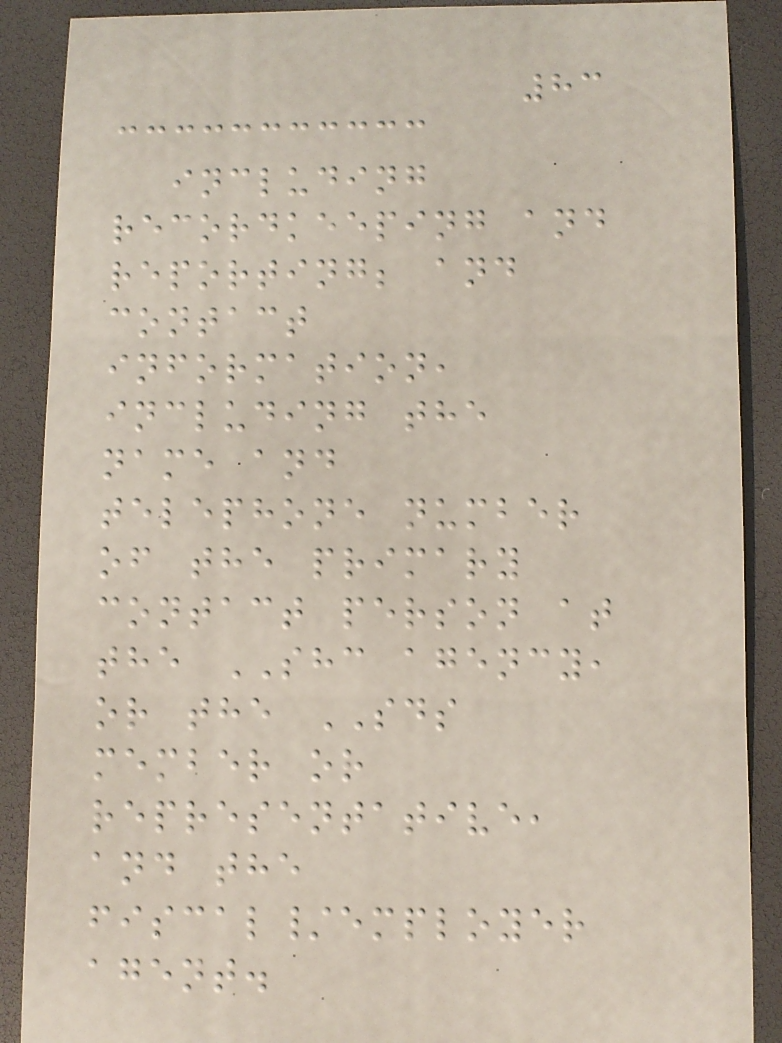83
including
recordkeeping and
reporting; and
contact
information,
including the
name and
telephone number
of the primary
contact person at
the SHC agency,
or the SDS
member or
representative,
and the
fiscal/employer
agent.
